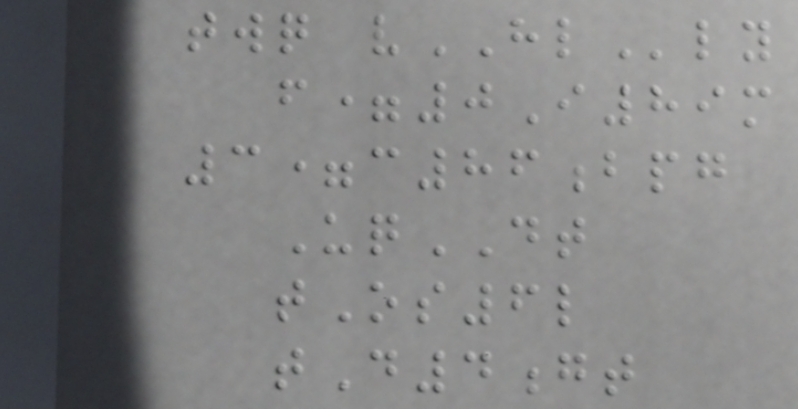twq vHLly
f=0I89m
3=c86bpg
UqDT
tOs6l
tD4gt
